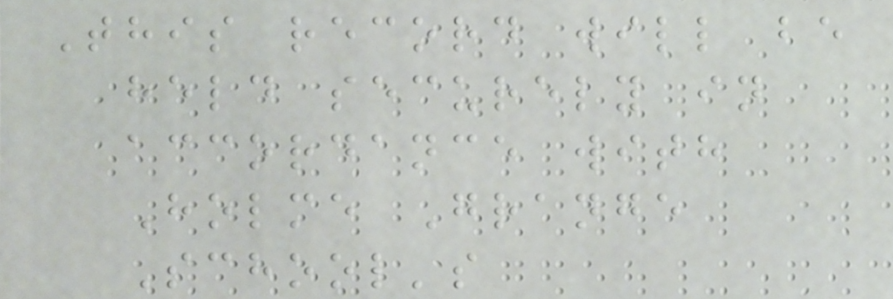This record will be
held securely in
accordance with
Holme Grange
School's
